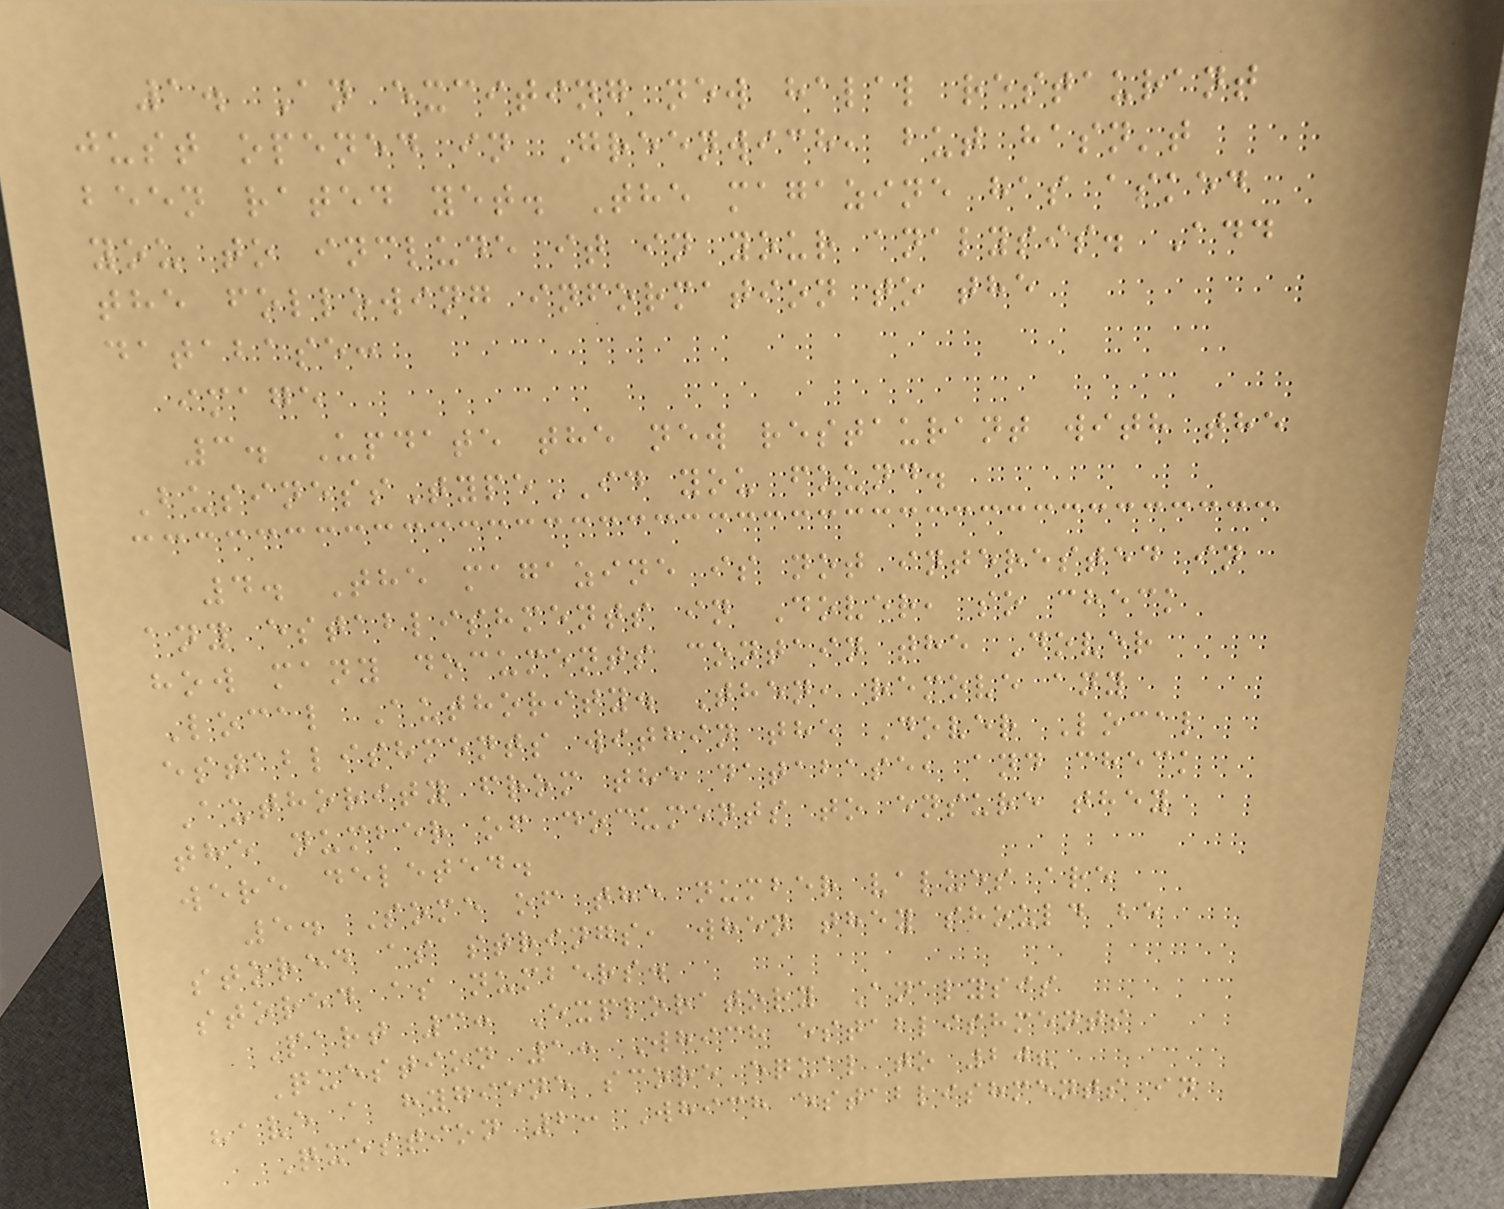1. An exciting new halal restaurant
just opened in Greenwich, but hasn't
been rated yet. The magazine has asked
you to include it in your analysis. Add
the following information to the
database:
image
3. Update the new restaurant with the
BusinessTypeID you found.
4. The magazine is not interested in
any establishments in Dover, so check
how many documents contain the Dover
Local Authority. Then, remove any
establishments within the Dover Local
Authority from the database, and check
the number of documents to ensure they
were deleted.
5. Some of the number values are
stored as strings, when they should be
stored as numbers.
Part 3: Exploratory Analysis
Question 1: Which establishments
have a hygiene score equal to 20?
Question 2: Which establishments in
